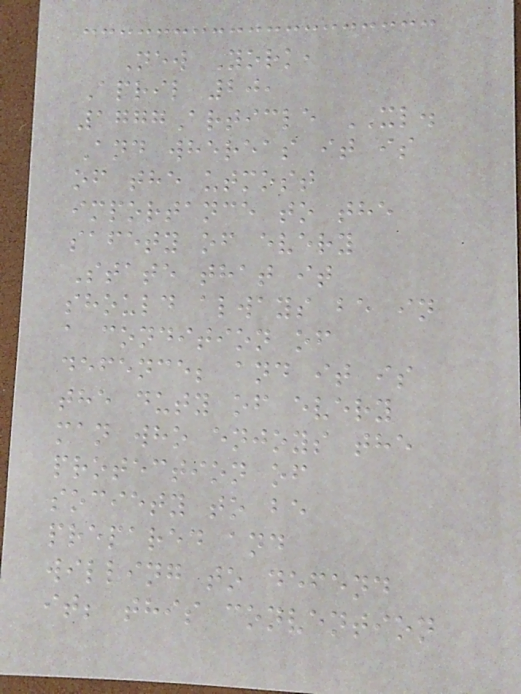New York,
April 20,
1777Article XL.
And whereas it is
of the utmost
importance to the
safety of every
State that it
should always be in
a condition of
defence; and it is
the duty of every
man who enjoys the
protection of
society to be
prepared and
willing to defend
it; this convention
